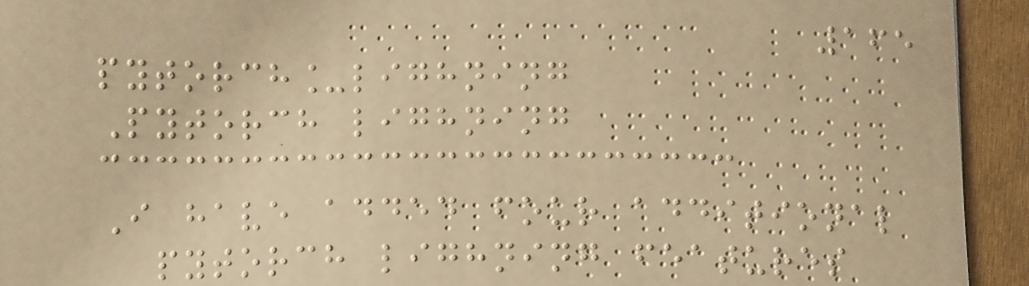165
pytorch_lighning
Pytorch lighning
I have added four additional
pytorch lighning features
